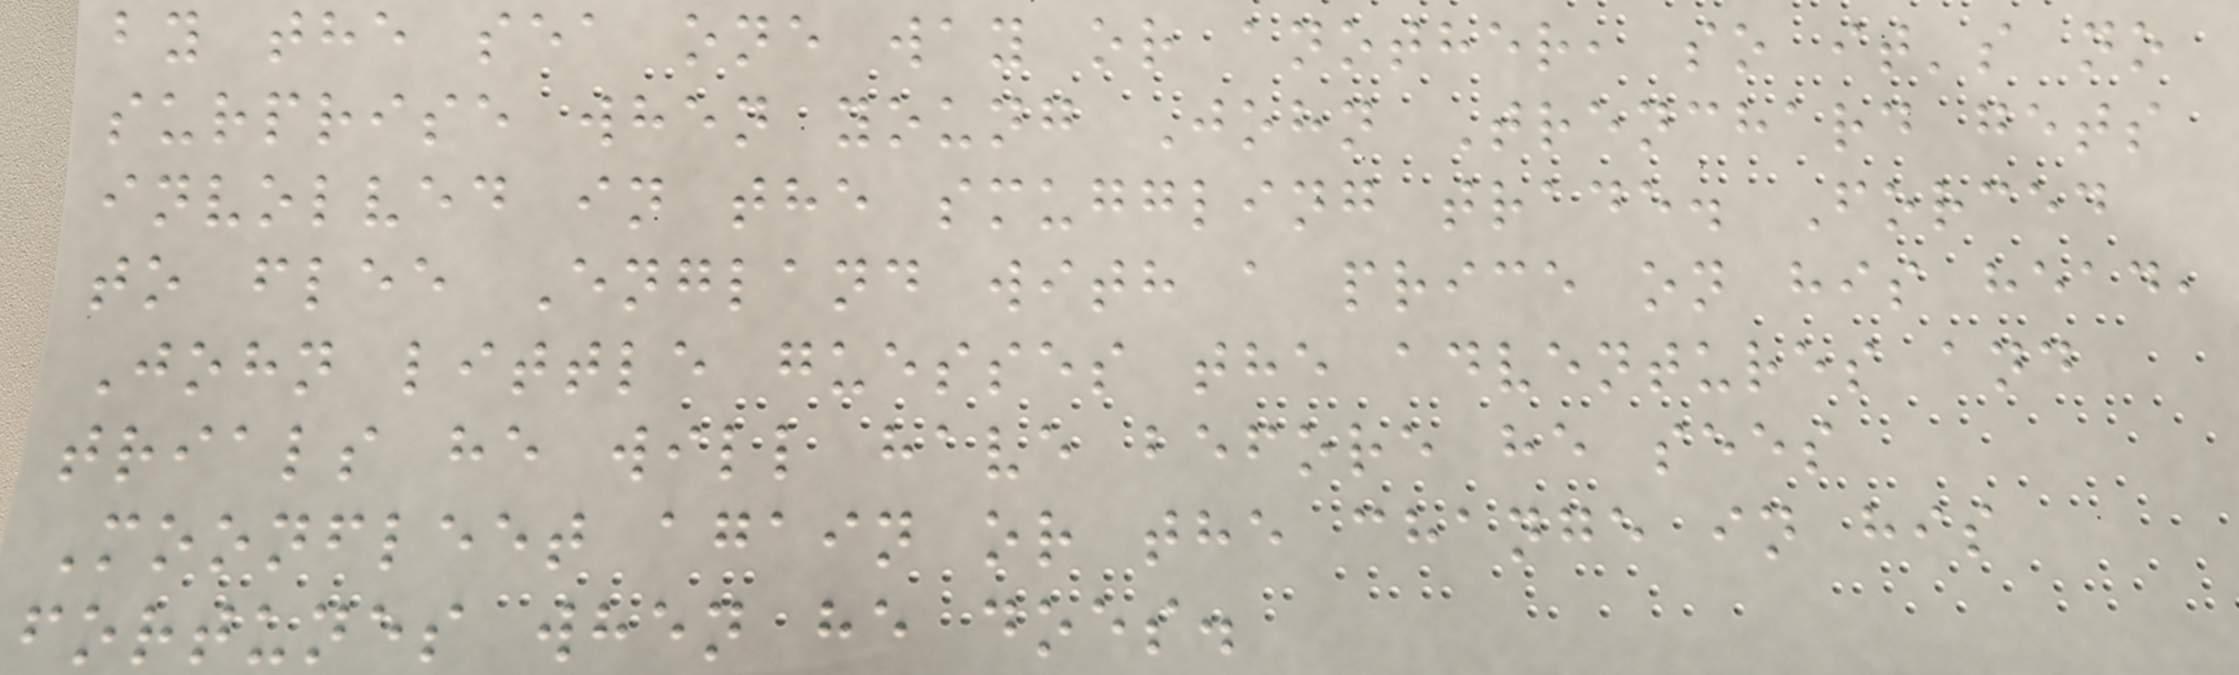by the sea one way or another, so it's no
surprise when young John Trenchard gets
involved in the smuggling trade. Forced
to flee England with a price on his head,
John little guesses the adventures and
trials he will have before he sees
Moonfleet again or the change in his
fortunes when he does.
